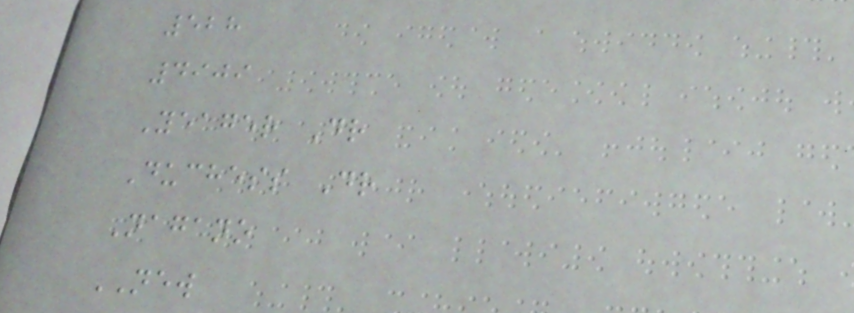528
4909
Yeager Dr
Duchess Dr
Nagano
NEW
